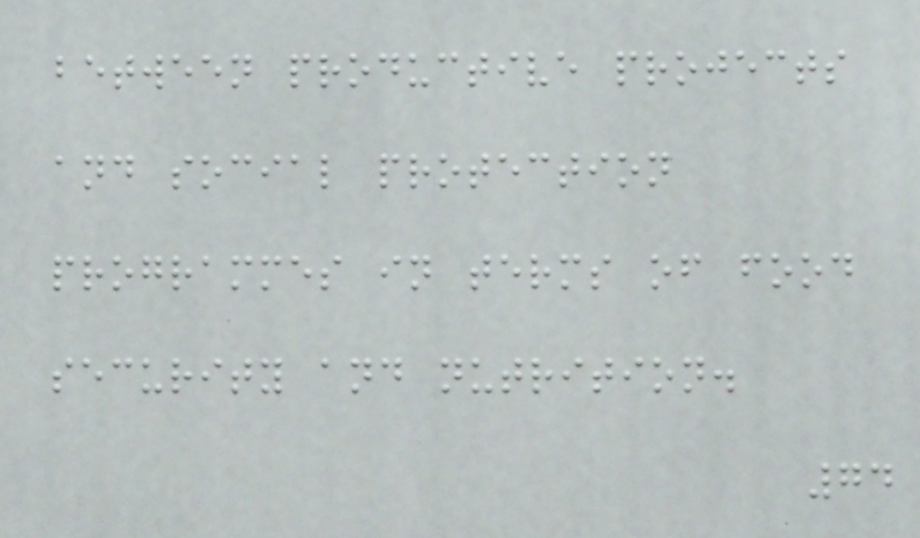between productive projects
and social protection
programmes in terms of food
security and nutrition.
74
